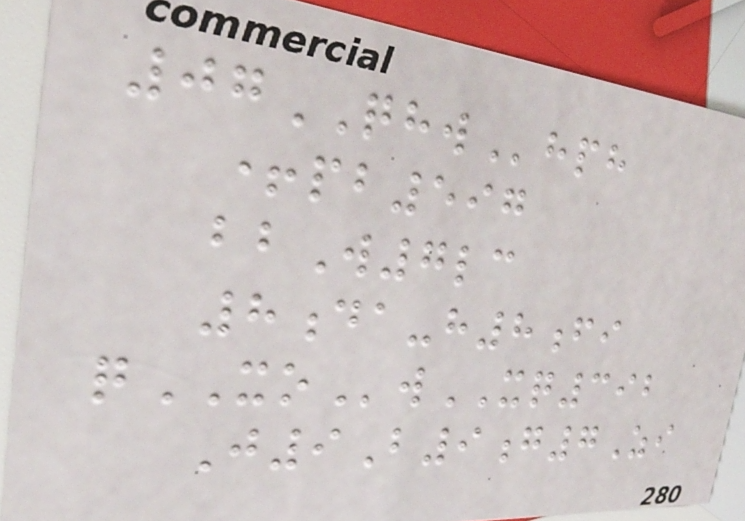07QHWhph
+pb597
bbW7lc
8da-h8fi
qXOwXQ392
J9B9g7Zi
